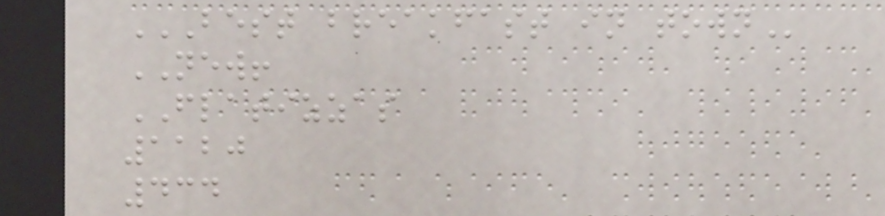BEST BREAKFAST IN TOWN
NEW!
FLATIZZAS
1120
434
